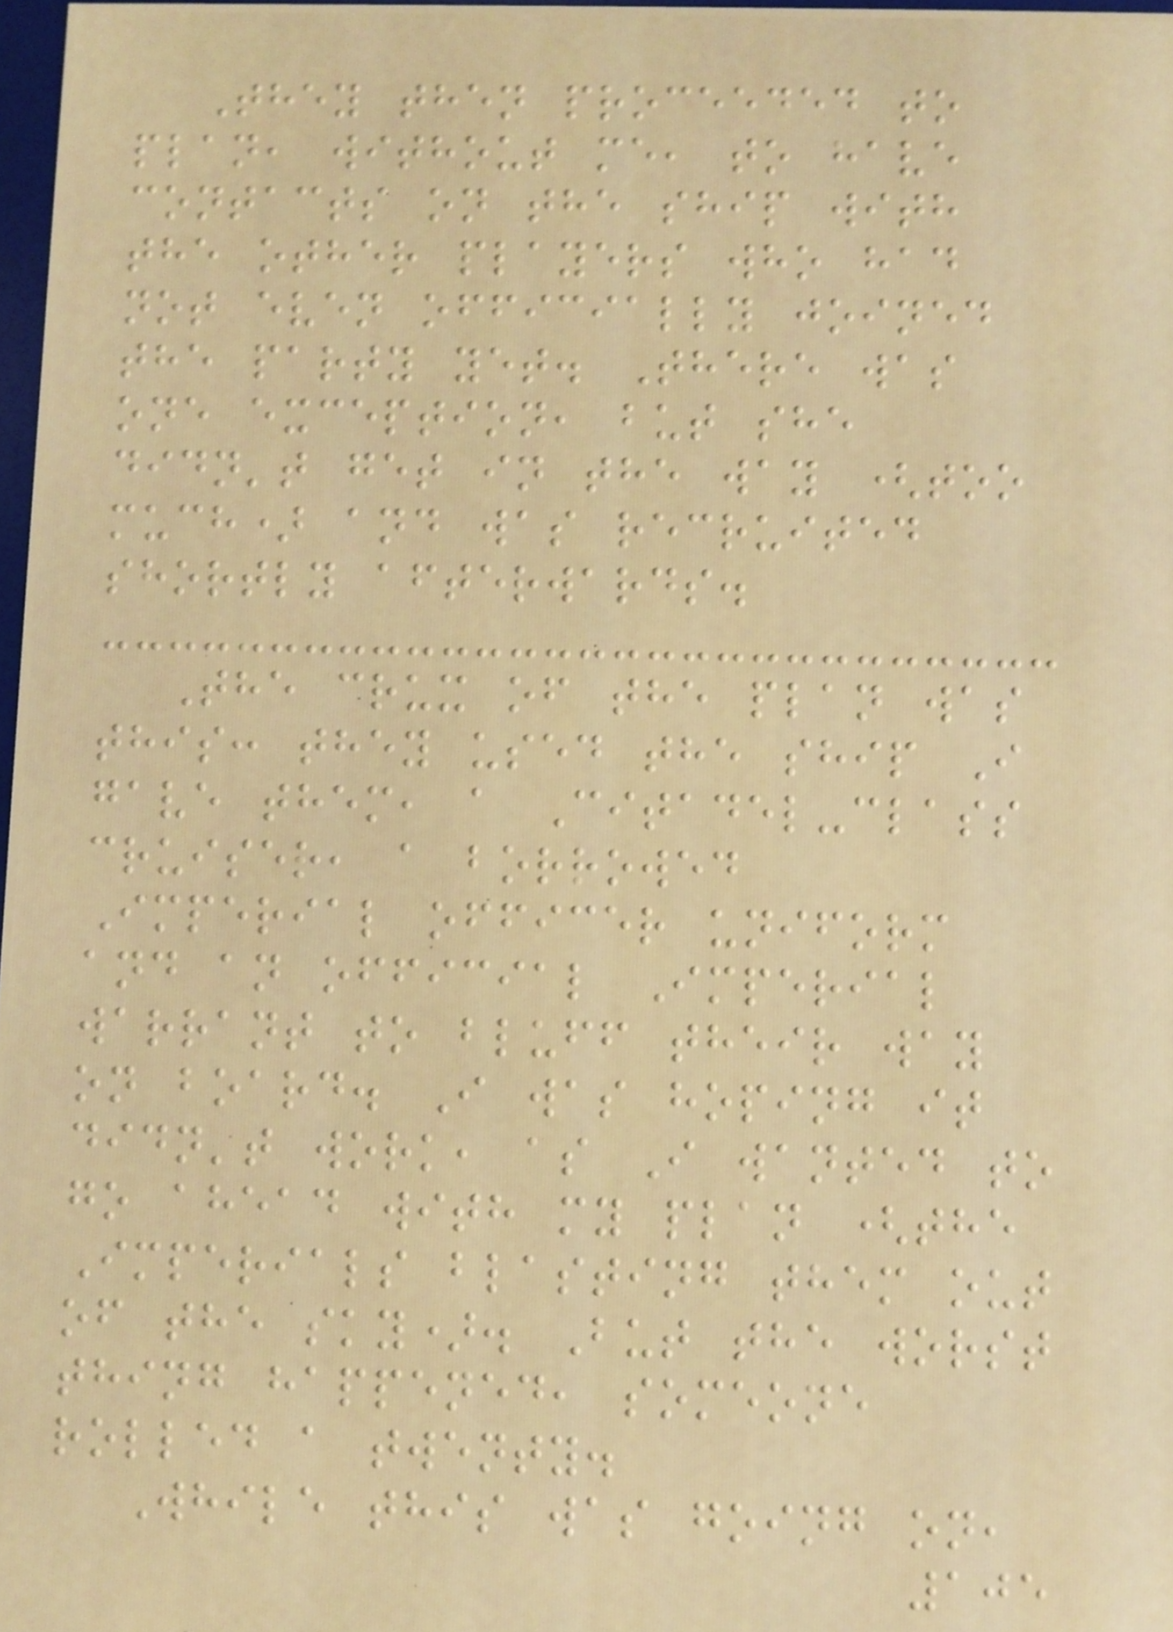They then proceeded to
plan, without me, to have
contacts on the ship with
the other players who had
not even officially joined
the party yet. There was
one exception, but she
didn't get in the way (too
much) and was recruited
shortly afterwards.
The crux of the plan was
this: they used the ship I
gave them, a Citadel-class
cruiser, a borrowed
Imperial officer uniform
and an official Imperial
warrant to bluff their way
on board. I was hoping it
didn't work, as I wanted to
go ahead with my plan (the
Imperials blasting them out
of the sky). But the worst
thing happened, someone
rolled a twenty.
While this was going on,
105
